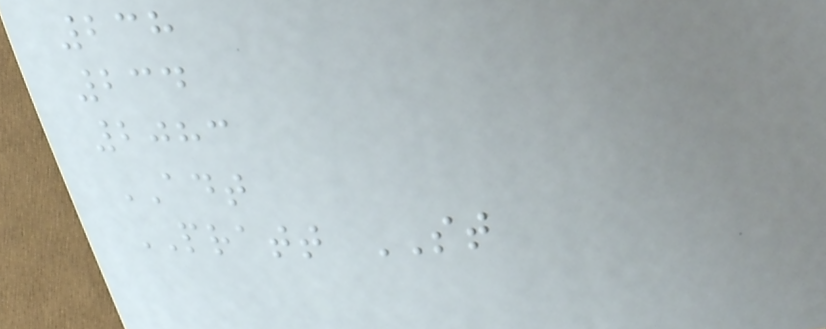238
234
2083
ADT
PRATT ST
